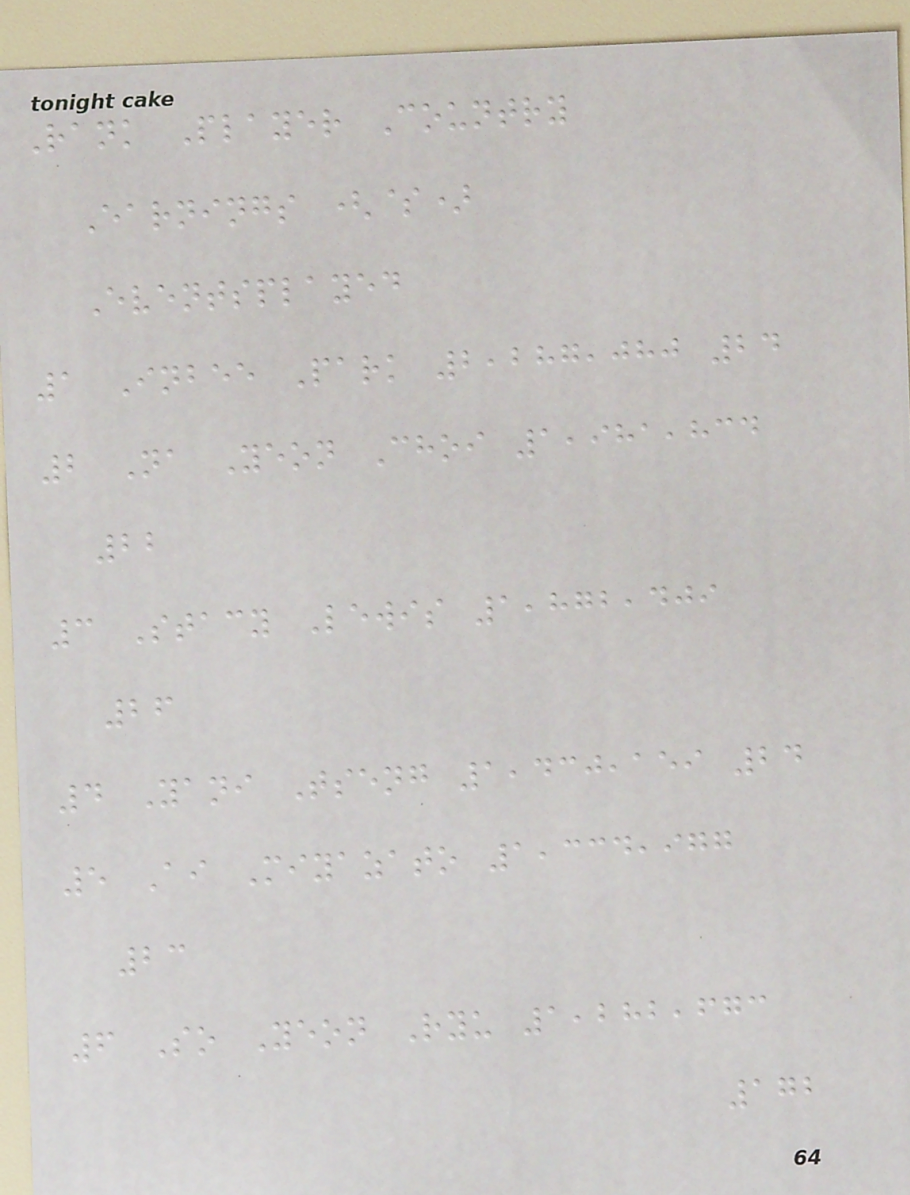Rank Player Country
Earnings ($)
Eventsplayed
1 Inbee Park 2,287,080 24
2 Na Yeon Choi 1,981,834
22
3 Stacy Lewis 1,872,409
26
4 Yani Tseng 1,430,159 24
5 Ai Miyazato 1,334,977
23
6 So Yeon Ryu 1,282,673
172
